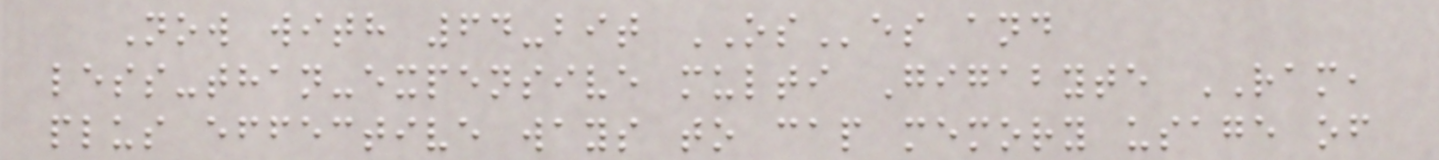Now with 64-bit OSes and
less-than-expensive multi Gigabyte RAM,
plus effective ways to cap memory usage of
